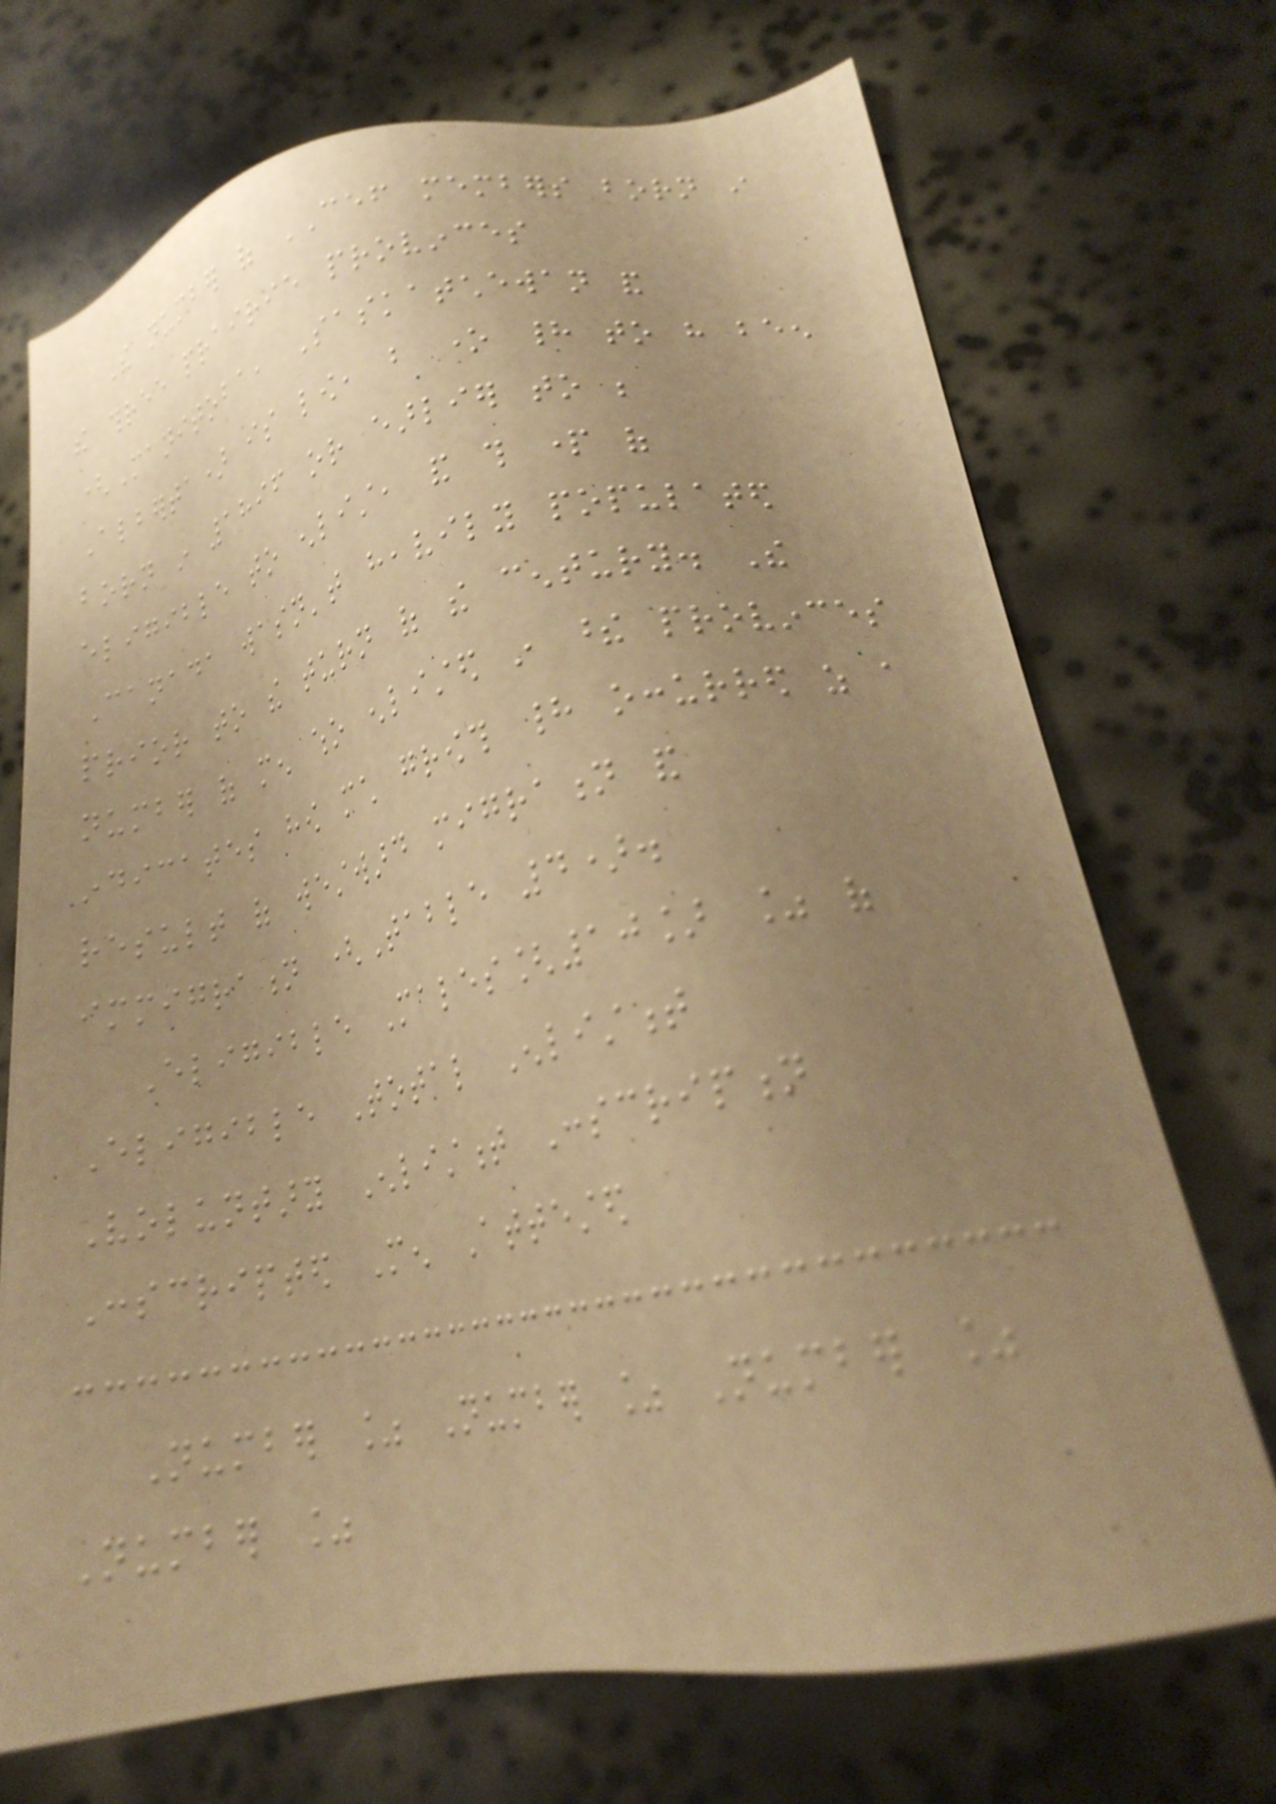The number of CEF members born in
the three prairie provinces
(Manitoba, Saskatchewan and
Alberta) is low, but one had to have been
born in 1896 or earlier to be
eligible to enlist, and this part of
Canada wasn't heavily populated
prior to the turn of the century. The
number of men who enlisted in these provinces
indicates how much growth had occurred as a
result of westward migration and
immigration (Table 4).
Eligible Males[10] % of
Eligible Total Enlistment
Voluntary Enlistment Conscription
Conscripted Men Attested
Number % Number % Number %
Number %
